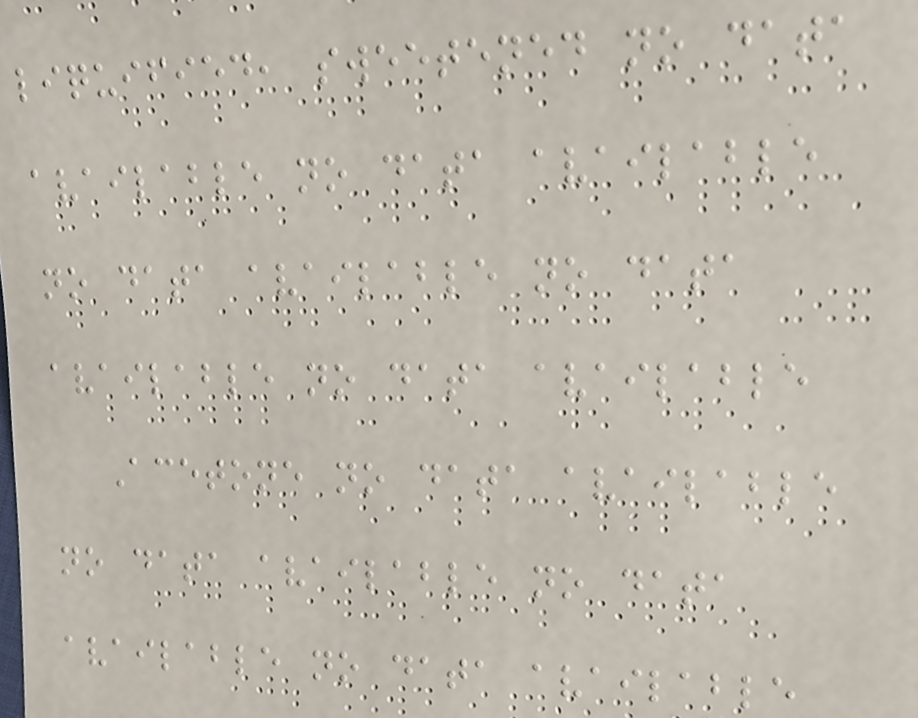liquified, sweetened no data
available no data available
no data available no data
available no data available
Acetone no data available
no data available no data
available no data available
